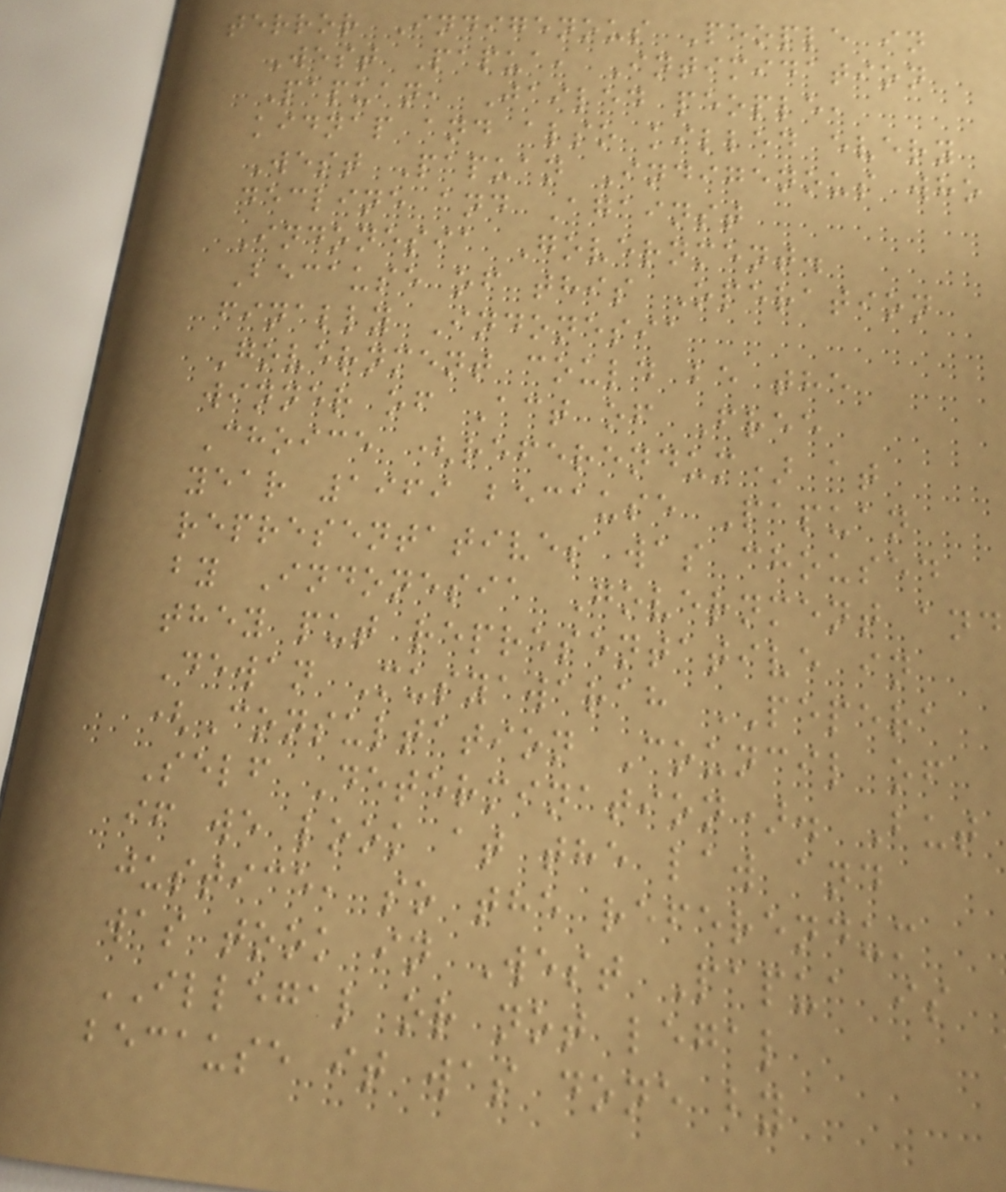terror Indigenous People in
West Papua, Intimidation
Papuan, Jailed people,
kidnap and also killed every
West Papuan Indigenous who
decline and Against
Indonesia Government.
Because of this Operation
finally Indonesia
Government could be the
winner of Act of Free
Choice (referendum) at
year 1969 because Papuan
representatives was choused
by Indonesia Government and
they put representative in
Dewan Musyawarah PEPERA
(Consultation Council of
Self Determination). But
if we look at the law and
justice, so the referendum
was took in West Papua is
ILLEGAL or not legal
because it was done by
